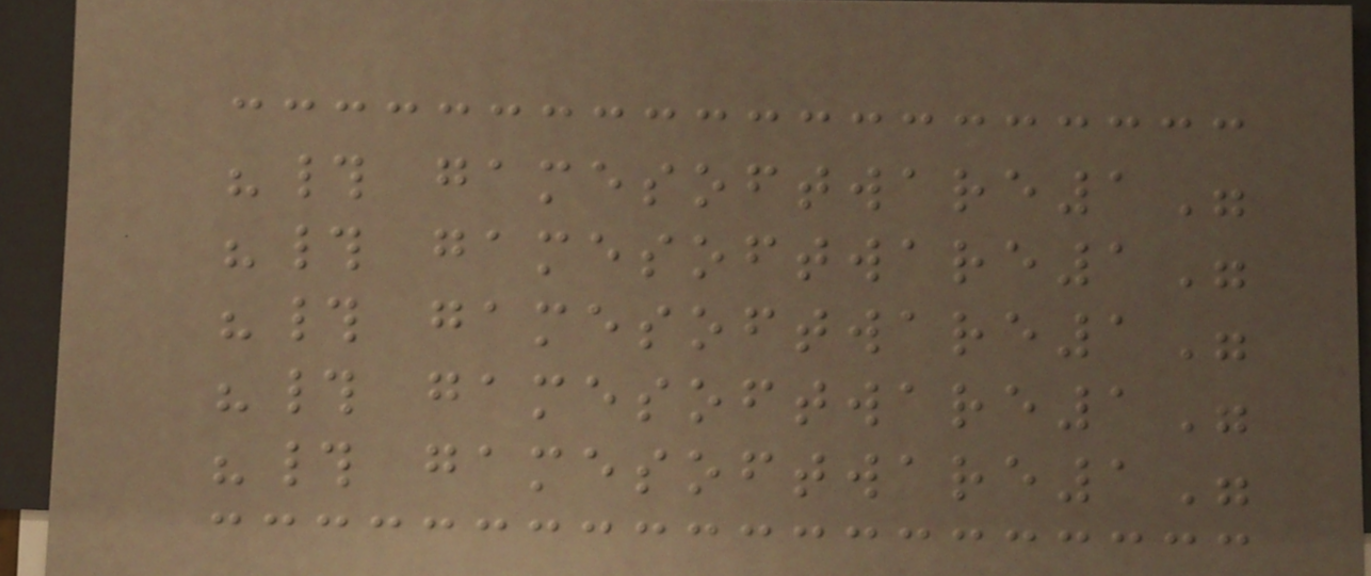"# gamesoftware1"
"# gamesoftware1"
"# gamesoftware1"
"# gamesoftware1"
"# gamesoftware1"
